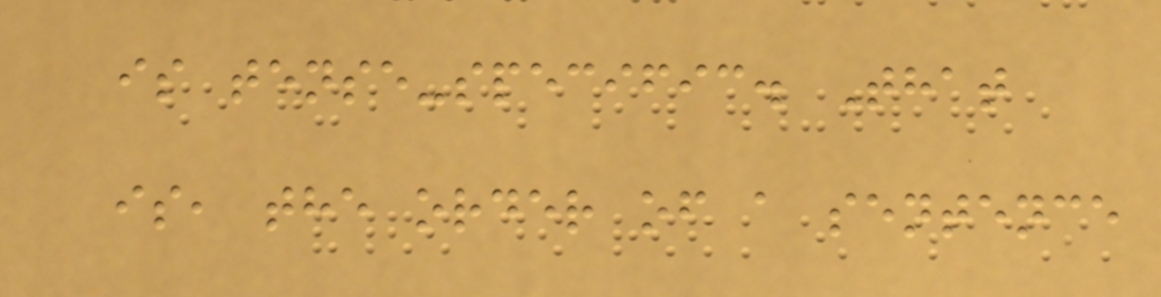is tense-specific. That
is, the order of a sentence
